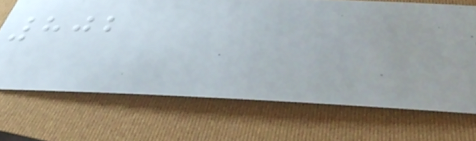802
